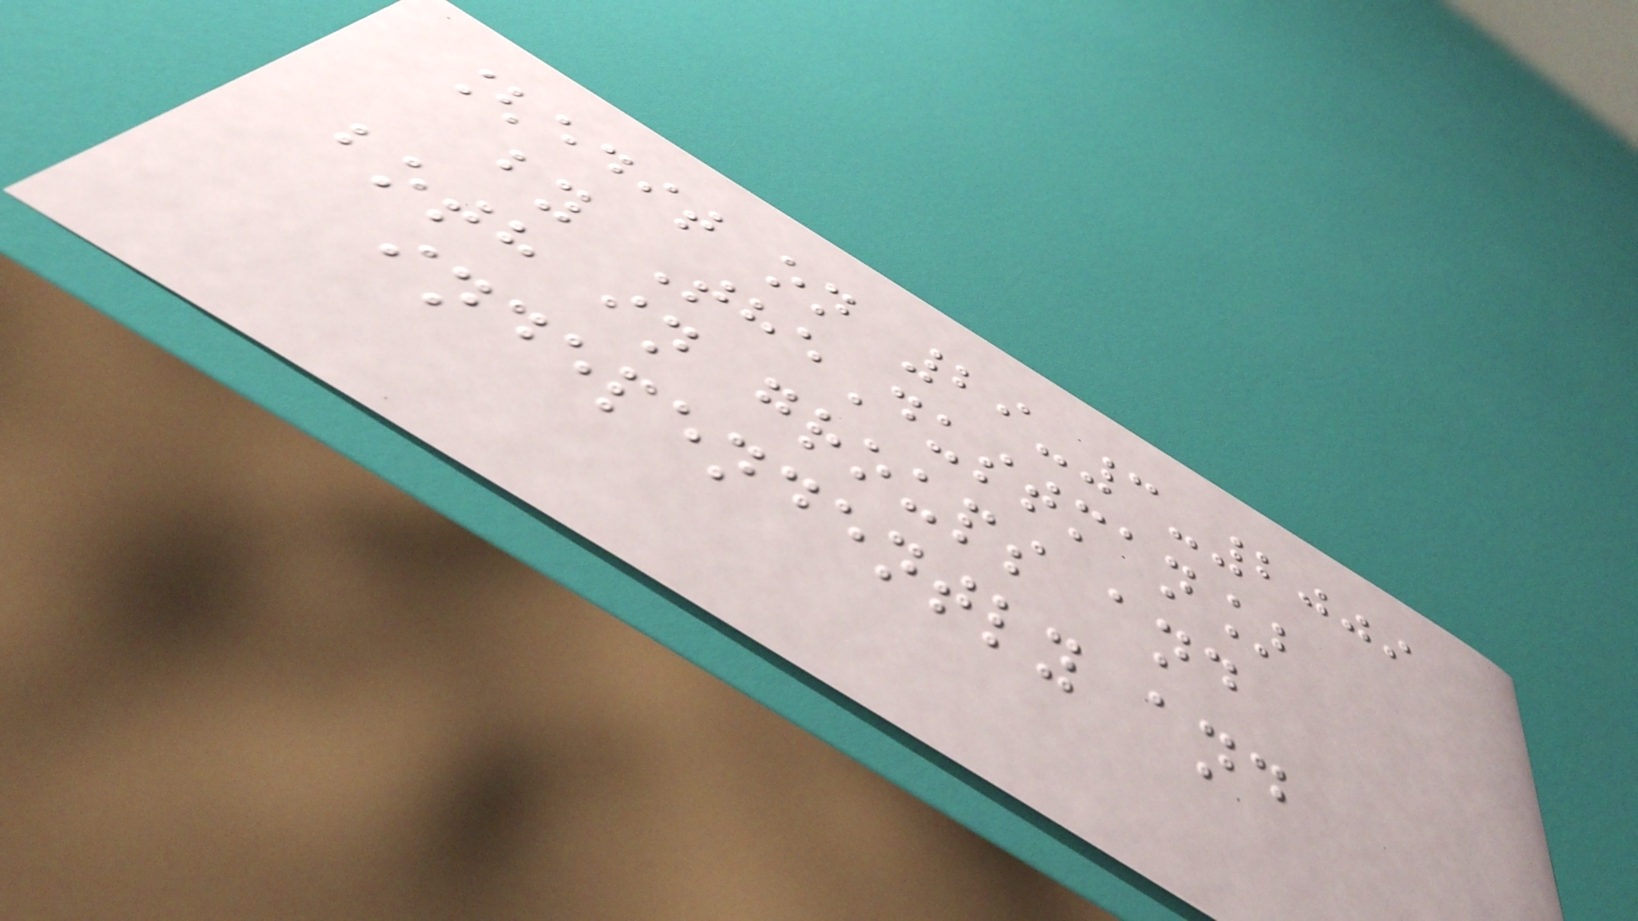[edit on 29-3-2009
by TheDustman]
both in groups and
independently and
